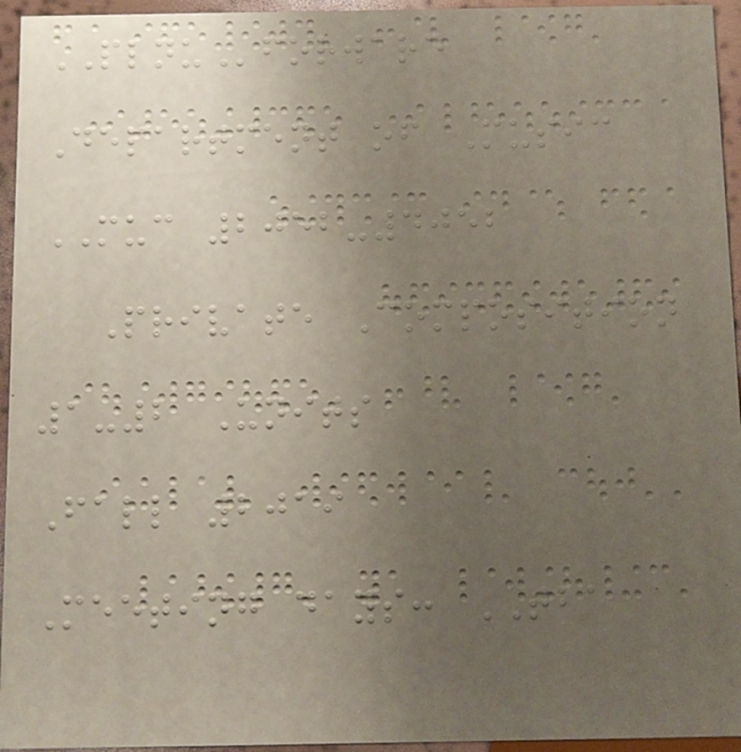PLNUforward
Department of Music
MUC 2052-4052
Private Composition
1-2 Units
Fall 2019
Meeting days: TBA
